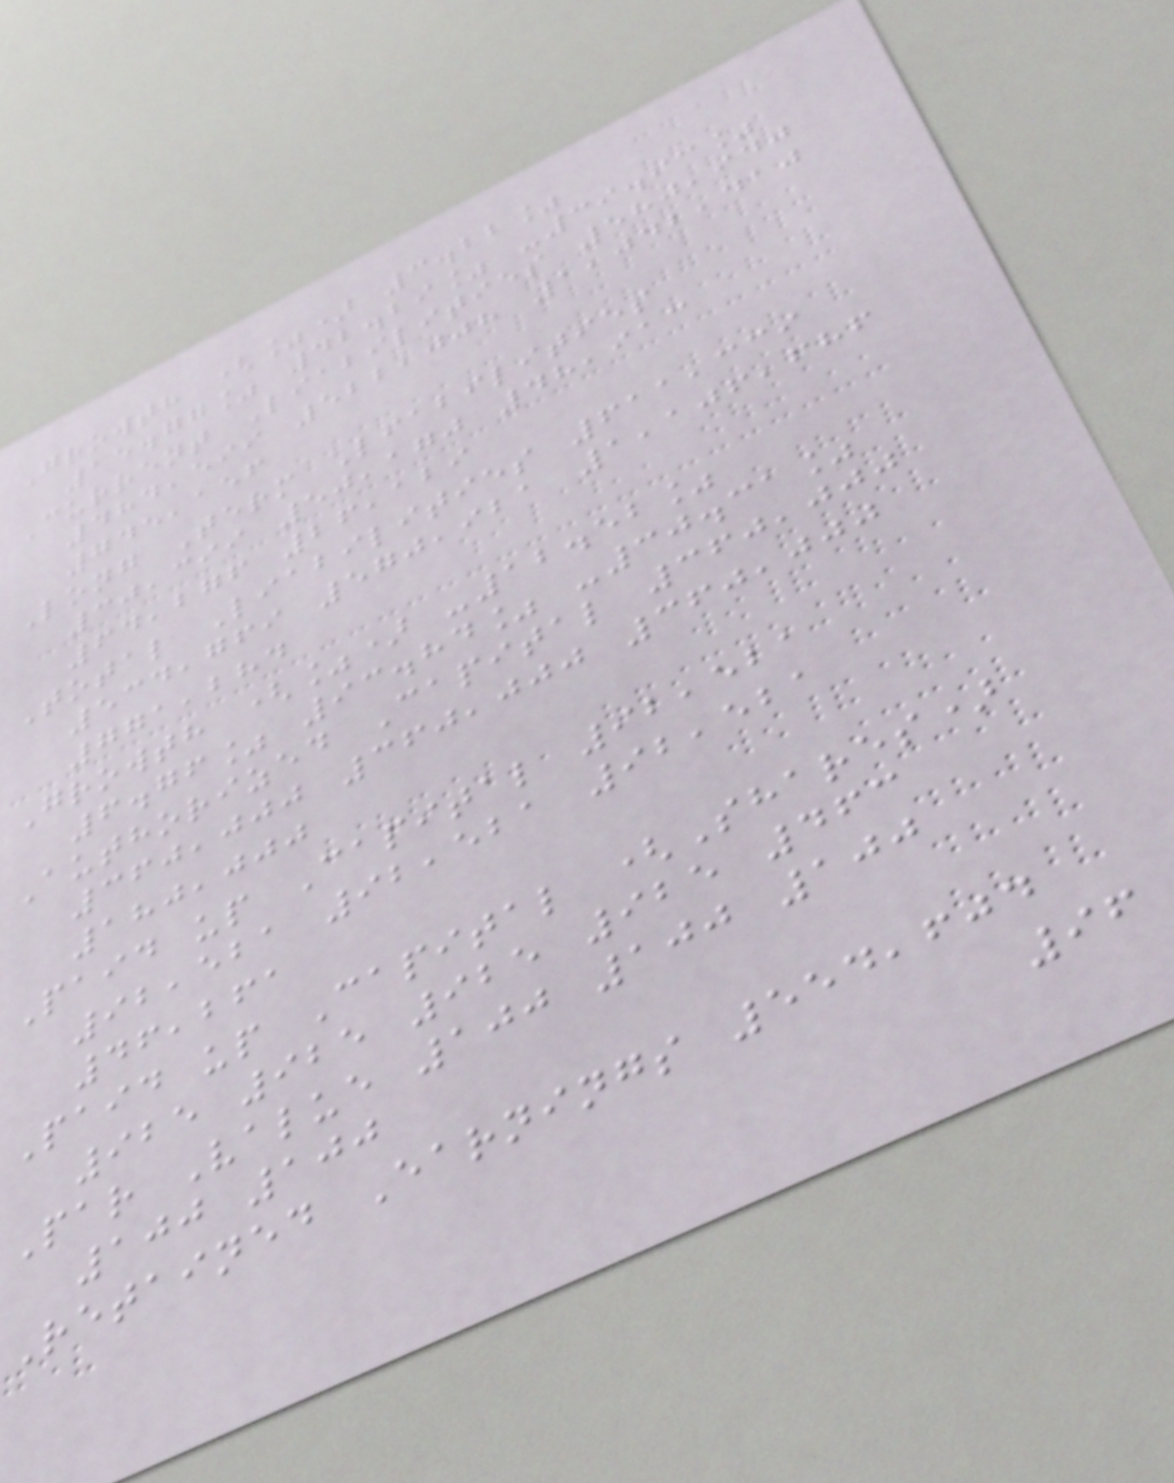Growth (%) 3.22%
15.77% 42.29% -39.93%
Current Liabilities 580,940
484,599 522,008 1,042,410
745,156
Long Term Liabilities
30,399 50,170 48,913
64,276 26,129
Total Liabilities 611,339
534,769 570,921 1,106,686
771,284
Growth (%) -12.52%
6.76% 93.84% -30.31%
Authorized Capital 360,000
360,000 360,000 360,000
180,000
Paid up Capital 92,521
92,521 92,521 92,521
46,261
Paid up Capital (Shares)
925 925 925 925 463
Par Value 100 100 100
100 100
Retained Earnings 554,604
96
